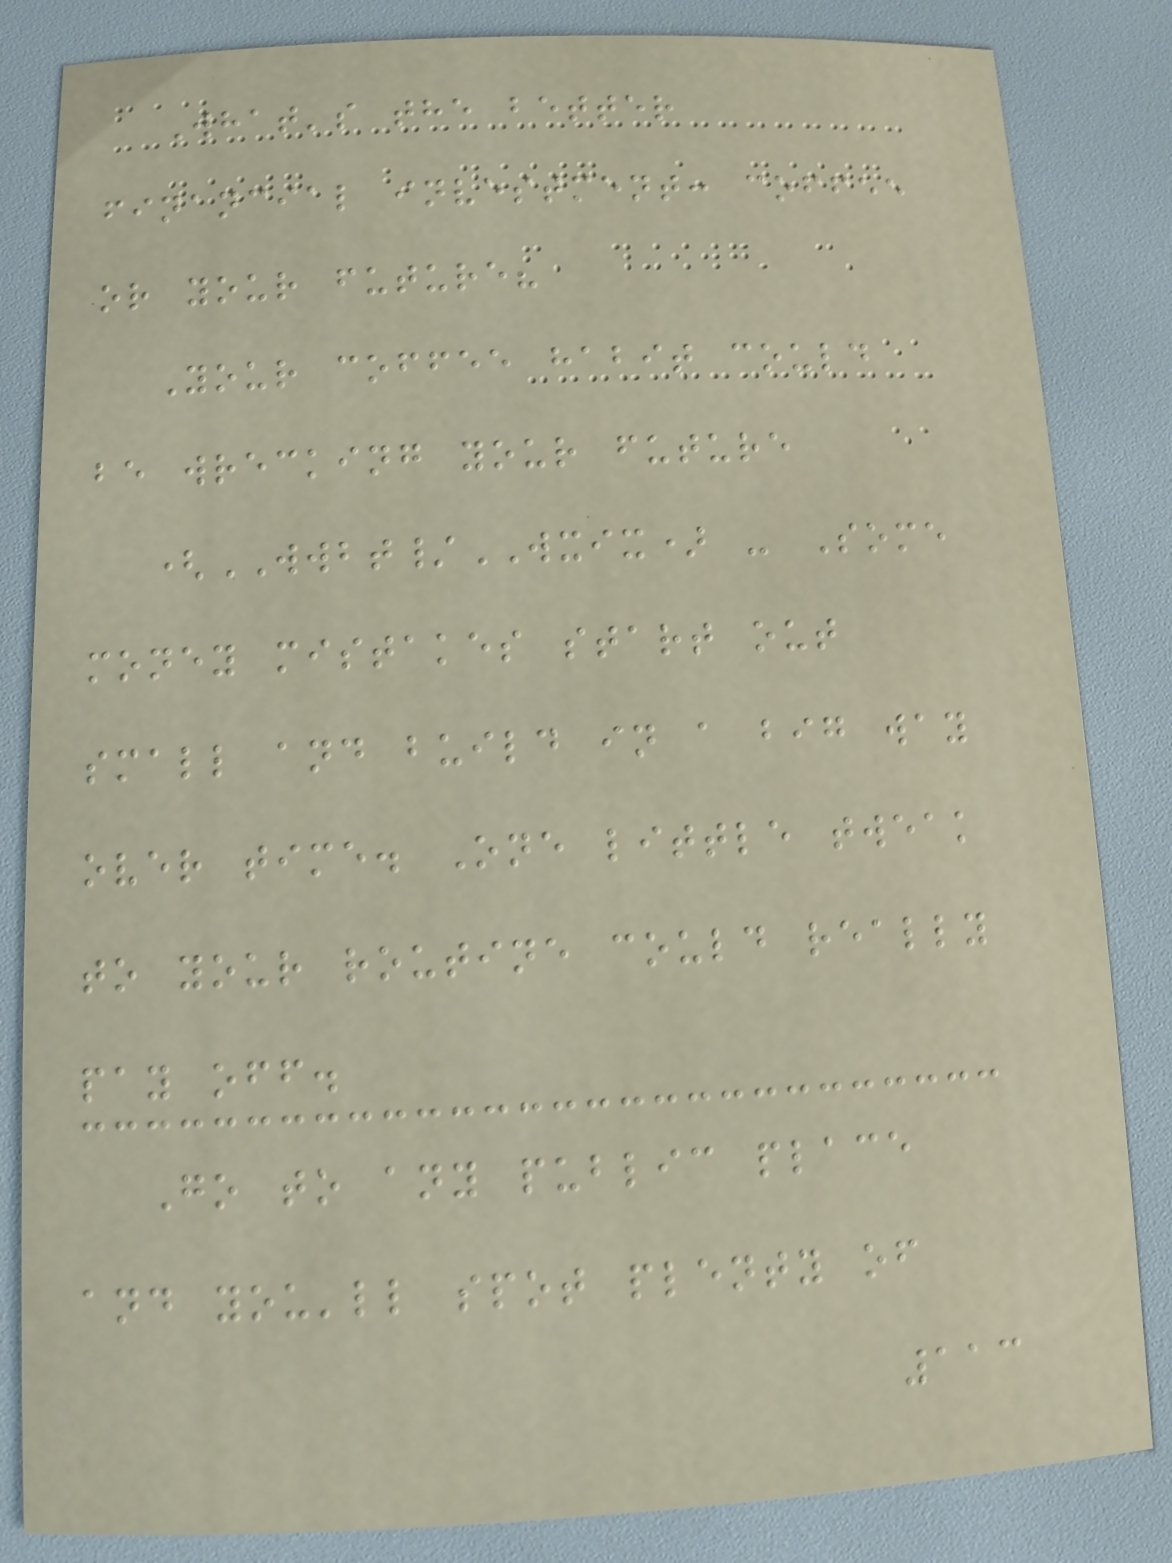What's the better
financial investment: coffee
or your future?
Your coffee habit could
be wrecking your future
(WWBT/WXIX) - Some
money mistakes start out
small and build in a big way
over time. One little tweak
to your routine could really
pay off.
Go to any public place
and you'll spot plenty of
113
